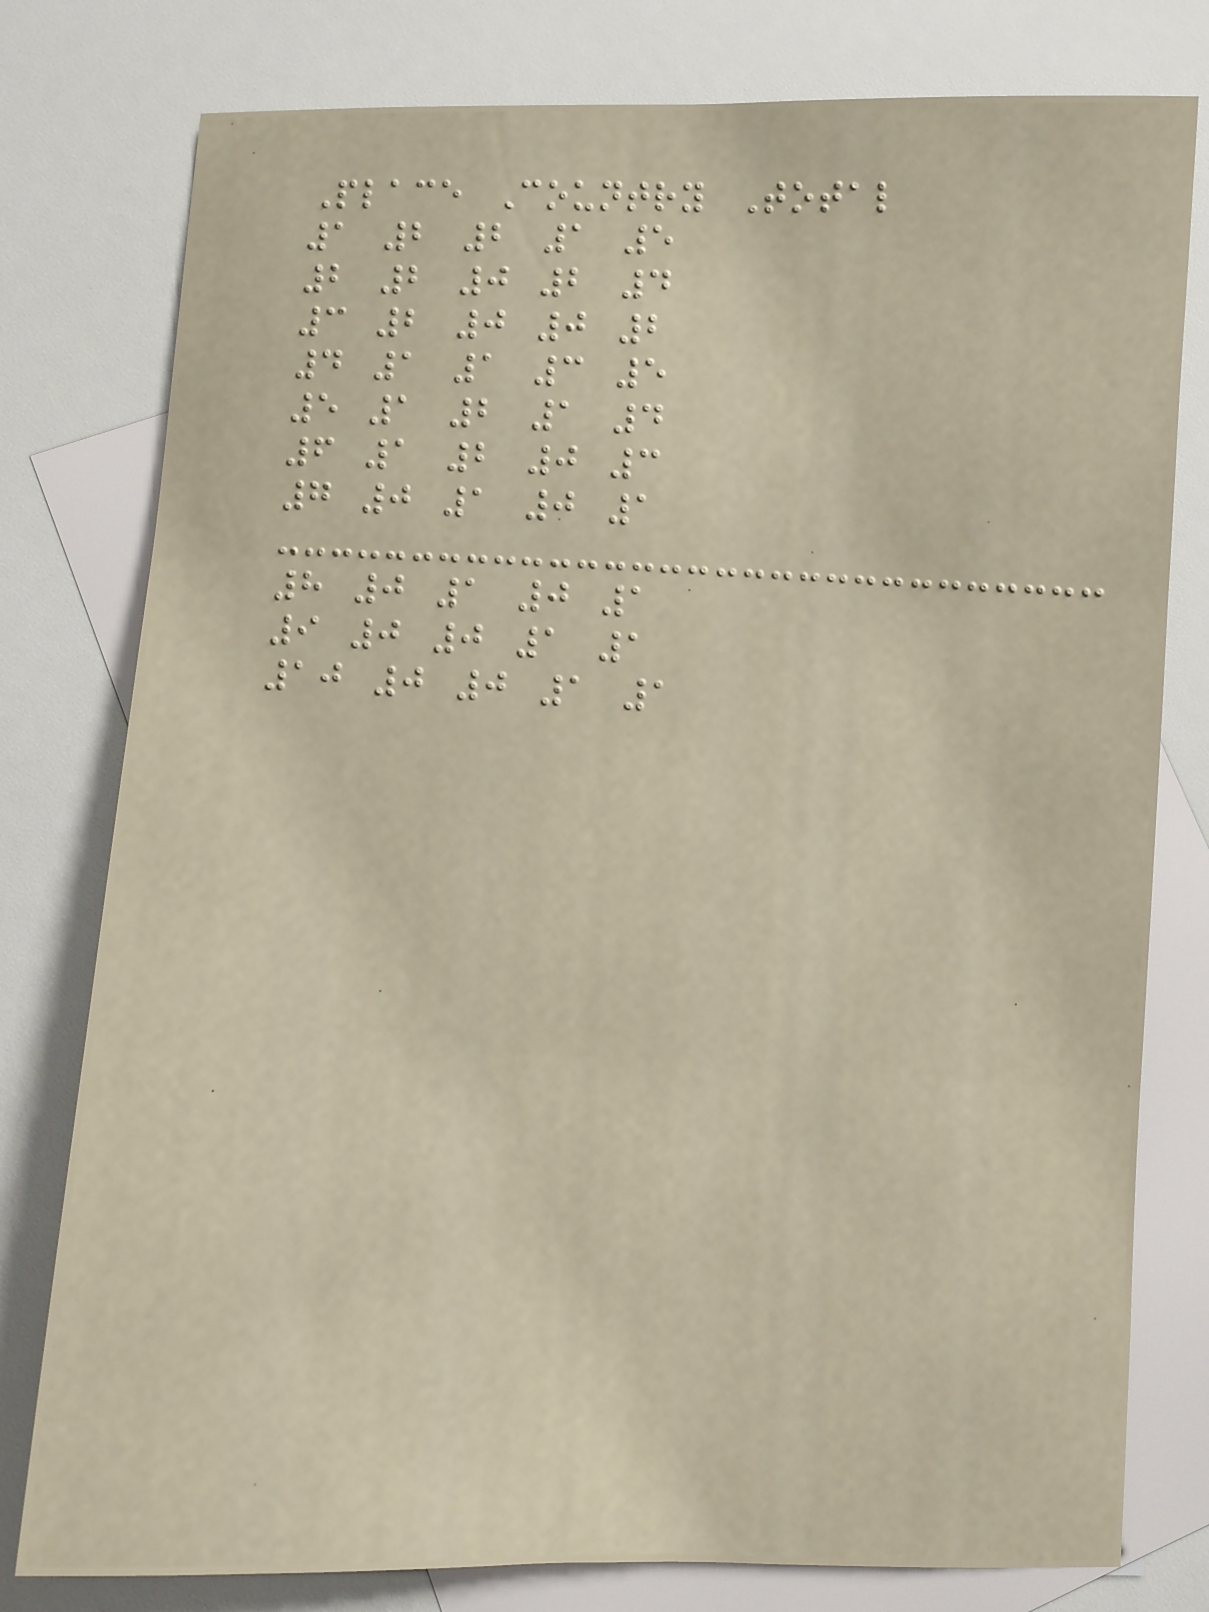Place Country Total
1 2 2 1 5
2 2 0 2 4
3 2 0 0 2
4 1 1 3 5
5 1 2 1 4
6 1 2 0 3
7 0 1 0 1
8 0 1 0 1
9 0 0 1 1
10 0 0 1 1
